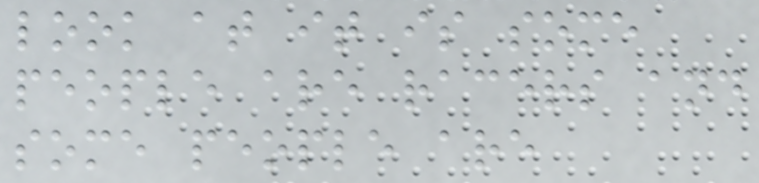look at it is some
people are racers and
some people are
